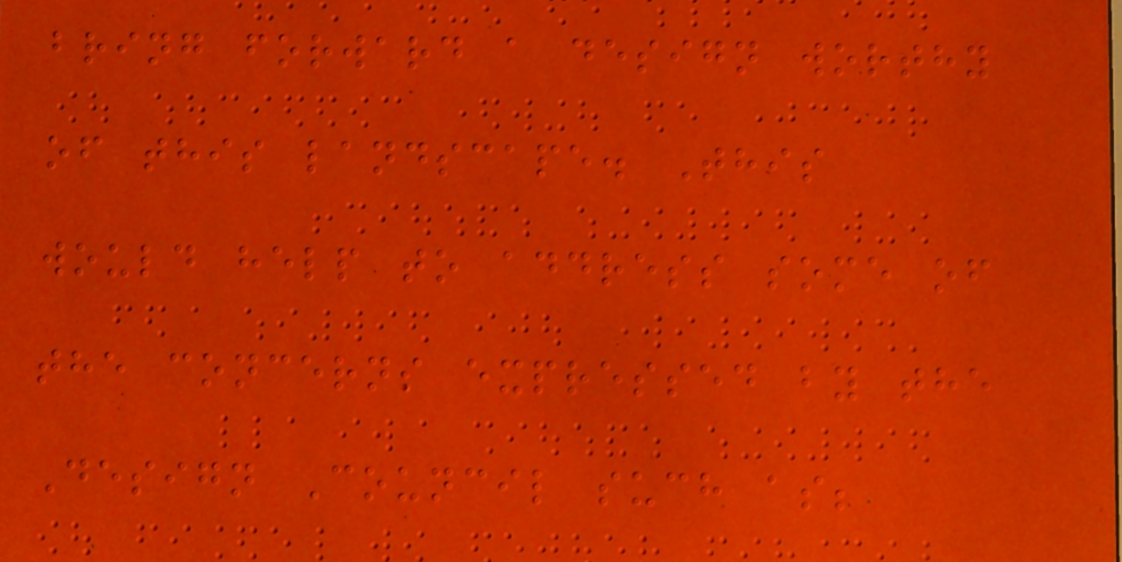bring forward a design worthy
of this landscape. This
would help to address some of
the concerns expressed by the
Design Council such as;
